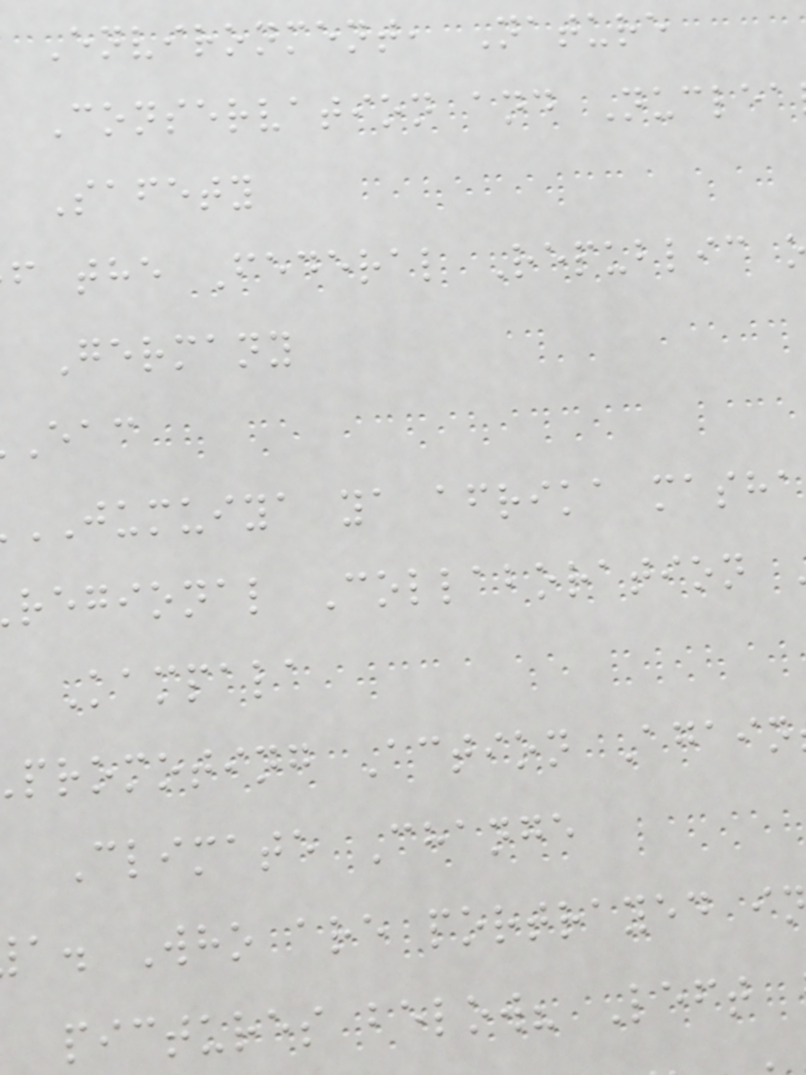Environment, Nature
Conservation and Nuclea
Safety
f the Federal Republic
Germany
JUMUIYA ya afrika
regional Collaboration
Kampala
promoting Action Again
Climate Change
a. Who are portrayed i
pictures below? Left
